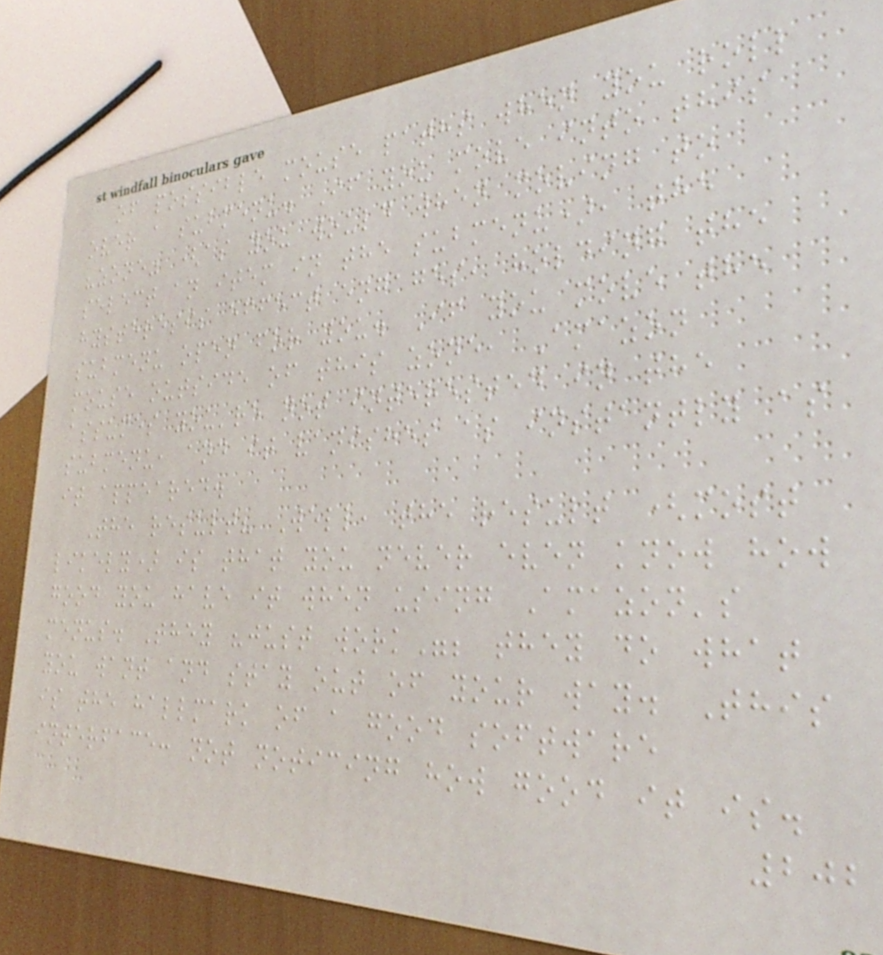of possible mouse paths when you roll
over a submenu. If you move into this
"zone" (as you would when moving to
select an item in the submenu), the
hysteresis effect engages, holding the
submenu open for you. If you move the
mouse outside of this zone, Amazon
assumes you're not interested in the
submenu, and it vanishes as instantly as
it appeared.
The result? Well, the result (most
likely) is that you never even know how
good you have it when using Amazon's
menus. They "just work"; they do what
you want and stay out of your way. This
is the hallmark of a good software
interface: not noticing how good it is.
202
